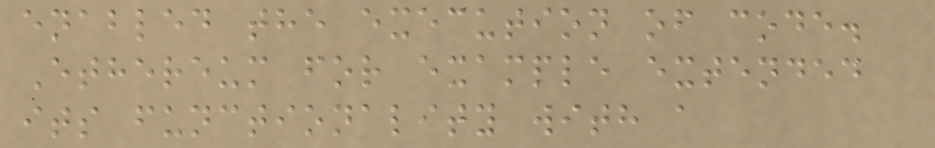enabled the execution of code.
Ethereum for example extended
its functionality with a
